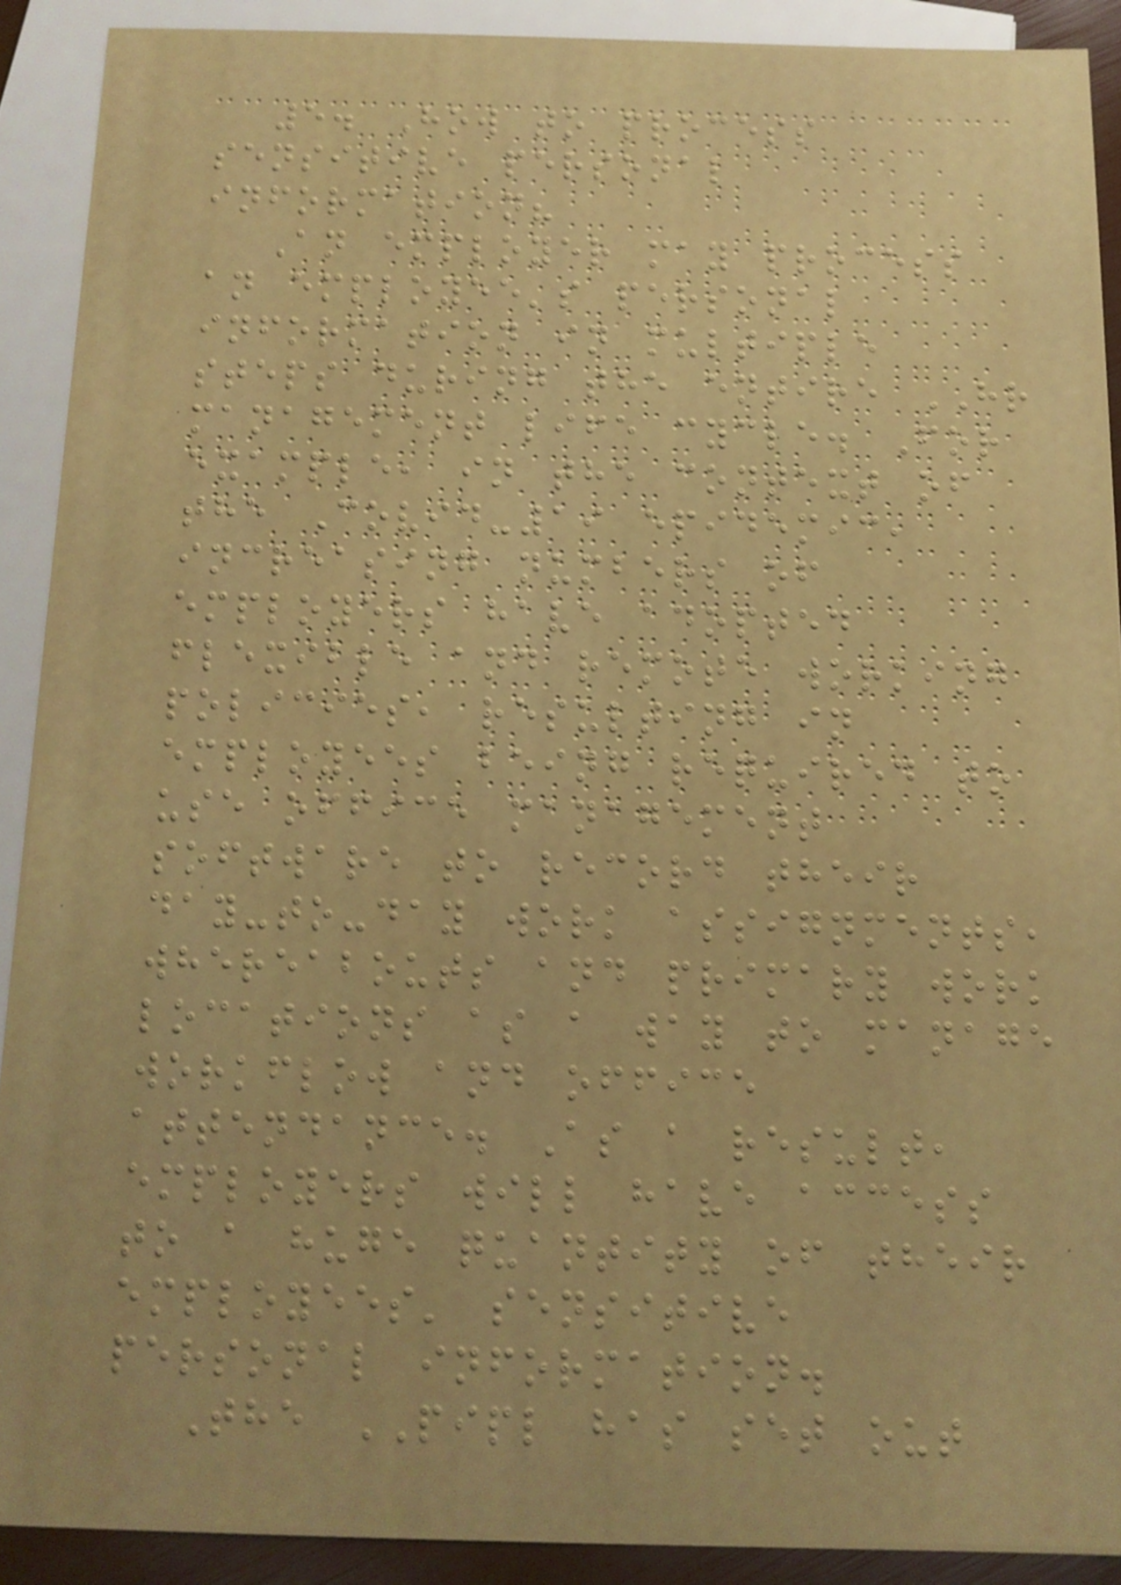5. How to process
sensitive personal
information?
An employer may process
an employee's personal
information in multiple
steps during the entire HR
management life cycle. For
example, in the context of
the Covid-19 epidemic,
increasing numbers of
employers have adopted
flexible and remote working
policies, resulting in
employees being required to
use office management
software to record their
day-to-day work assignments,
whereabouts and primary work
locations as a way to manage
workflow and office
attendance. As a result,
employers will have access
to a huge quantity of their
employees' sensitive
personal information.
The PIPL has set out
